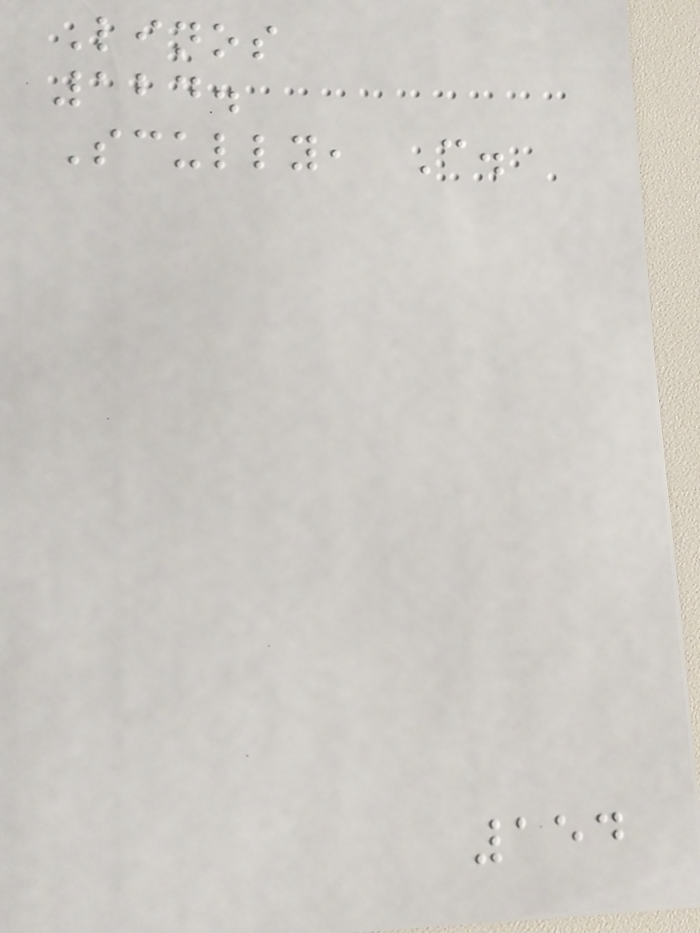Linos
124.
Scully, C.
154
